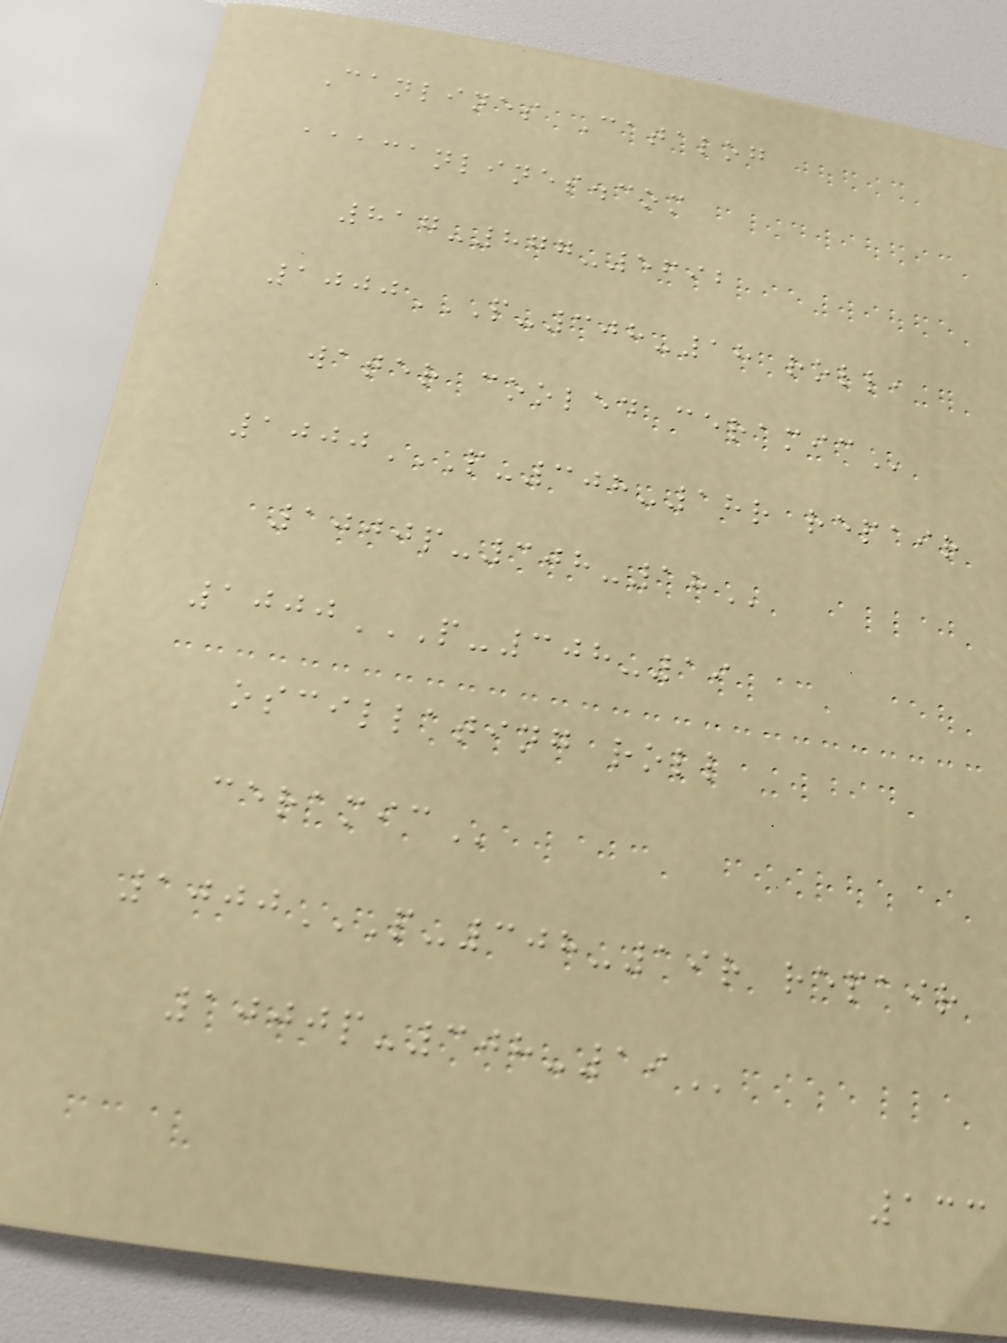Canlines Catalog
aaacanlines.com
817-877-5692
1000P-308-18 ROLL,
WATER COOLED CERAMIC
1000P-308-18R REPAIR
1000P-308-18
1000P-308-19
OSCILLATING ROLL
CERAMIC
1000P-308-19R REPAIR
1000P-308-19
133
